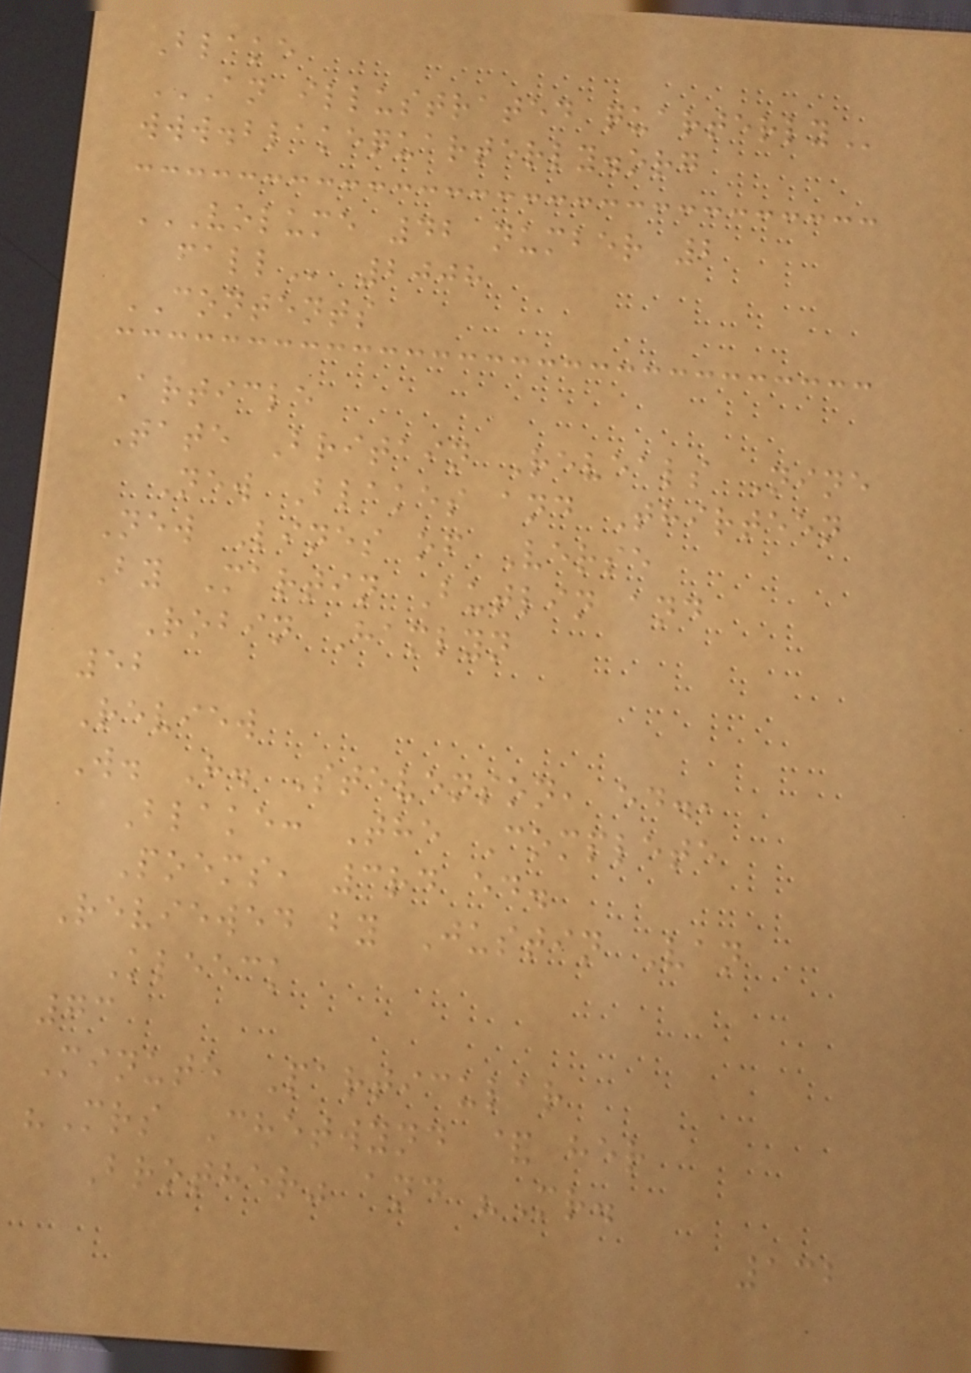Blake
AN ILLUSTRATED QUARTERLY
www.blakequarterly.org
VOLUME 42 NUMBER 2
FALL 2008
CONTENTS
Article
Tate Britain Reveals Nine
New Blakes and Thirteen
New Lines of Verse
By Martin Butlin and
Robin Hamlyn
52
Review
W. H. Stevenson, ed.,
Blake: The Complete
Poems, 3rd ed.
Reviewed by Justin Van
Kleeck
73
Minute Particular
"Mrs Chetwynd & her
Brother" and "Mr.
132
